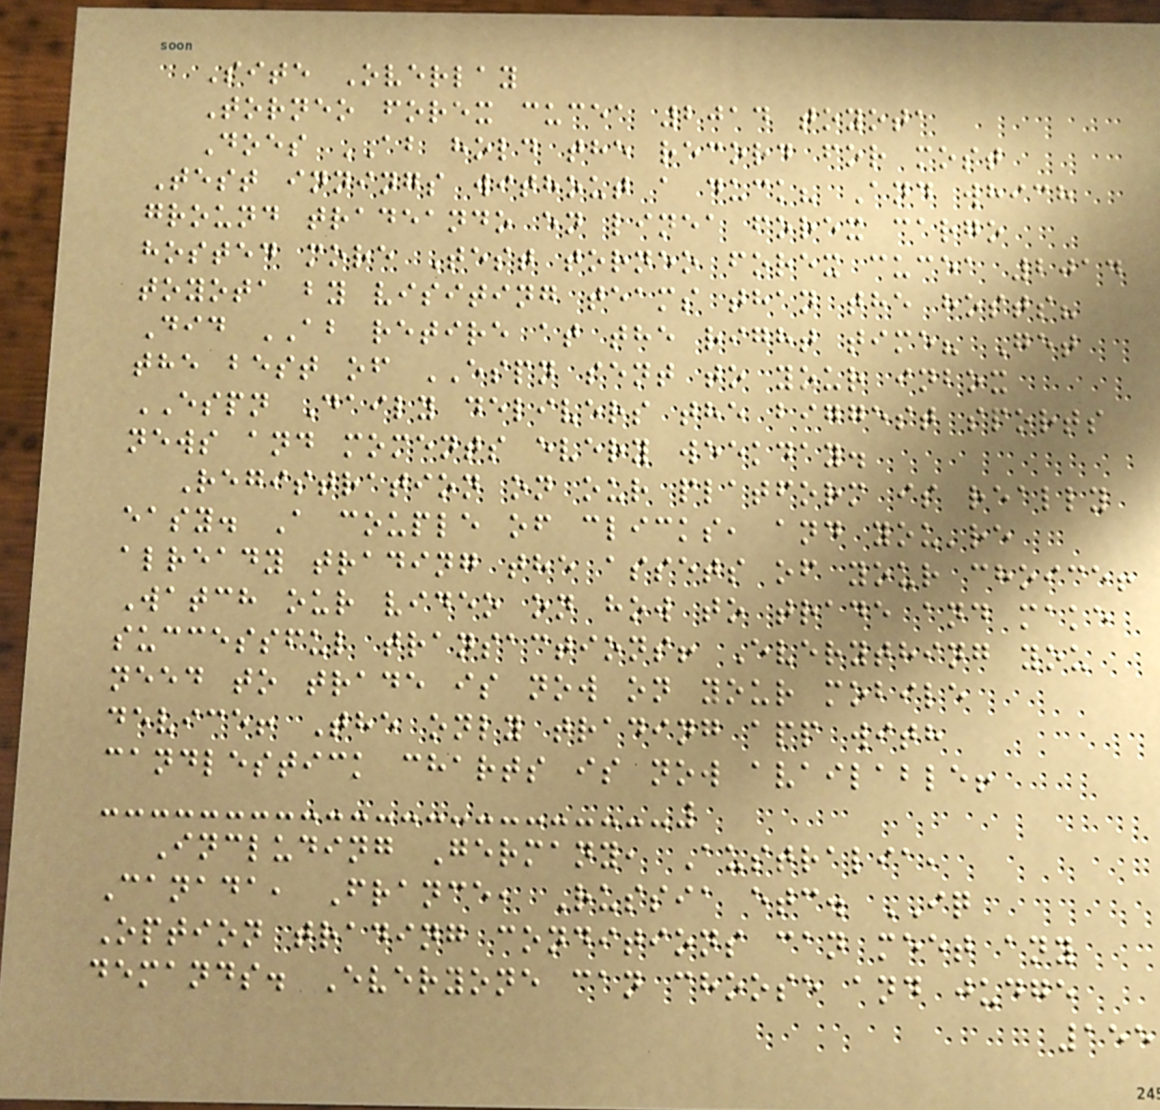Site Overlay
Torneo forex cucea 2014 toyota
Does AB hold the record for most
Test innings without a duck? And which
ground tradeando en linea forex cargo
hosted more Test torneo forex cucea 2014
toyota by visiting teams than the hosts?
Did AB retire at the right time? Get
the best of ESPN sent to your inbox
ESPN Daily delivers the biggest sports
news and moments every weekday.
Registration on our platform is really
easy. A couple of clicks, and you're
already trading the assets of your choice!
Watch our video on how to trade and make
successful transactions! Everything you
need to trade is now on your mobile
device! The only trading app with
candlestick charts is now available!
Including Germany, Australia,
Canada, France, Russia etc. IQ
Option trading conditions can meet any
demands. Everyone can choose and judge
155
